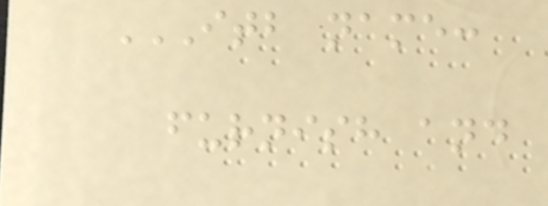ITB NAME:
FURNISH AND
